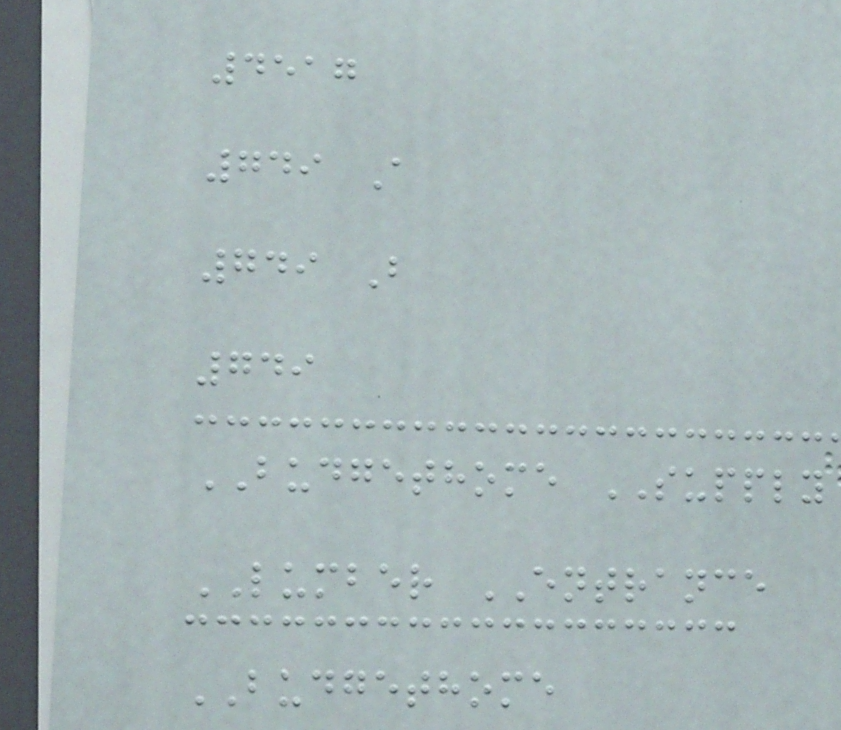4517
749 A
749 B
749
BUDGETHOME SUPPLY
LUMBER ENTRANCE
BUDGETHOME
